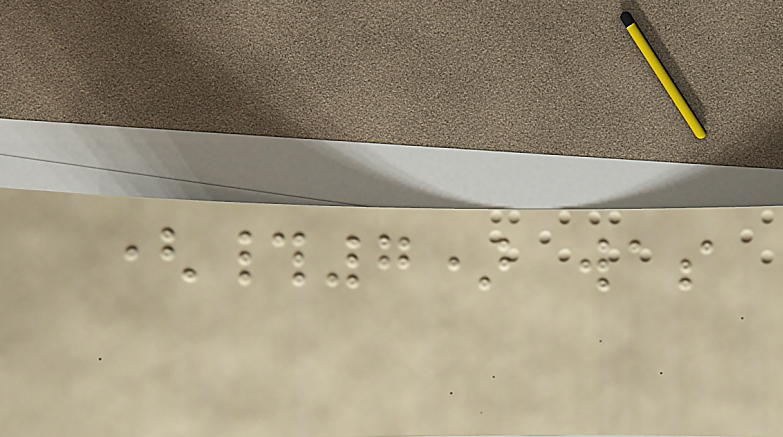(#7) was
